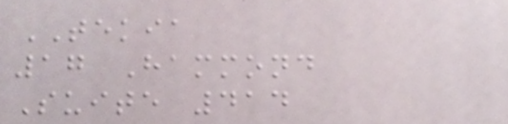TEKIA
17 Hammond
Suite 414
